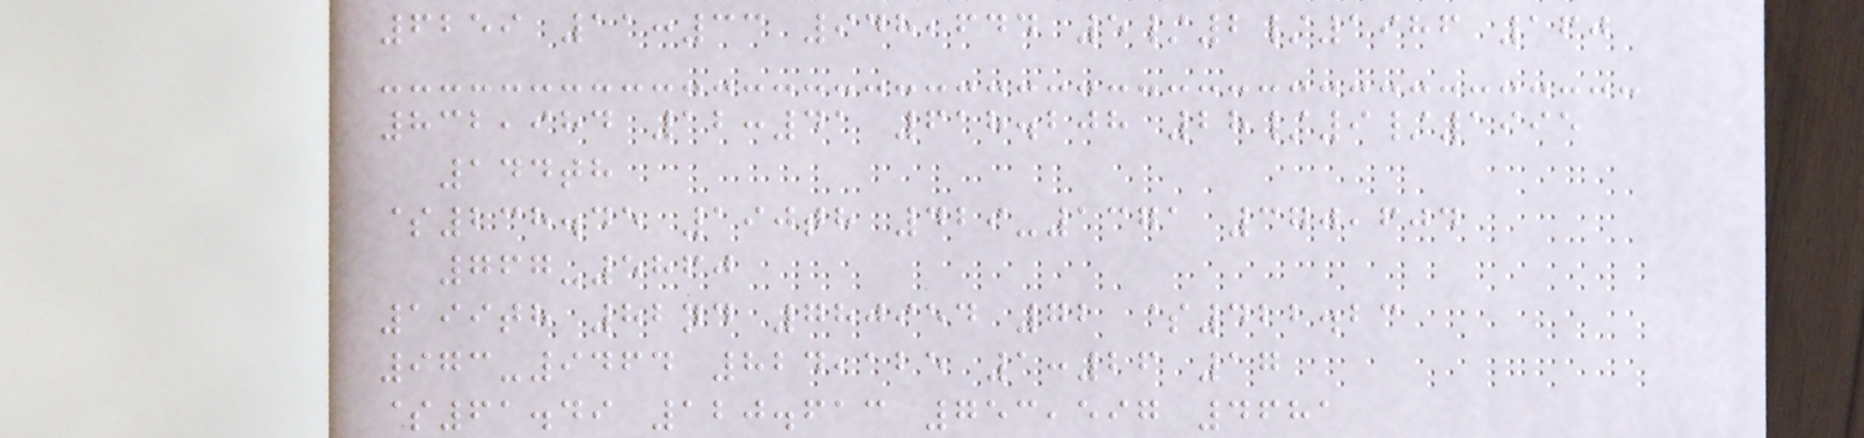6259 11:33 948,644 5/2/1986 160
832,984 12:41 618.208 28/9/1995
144th
$238.45 190th 429-1371 370,604
767-5860
199th 82nd 780954 72 $422.23
973-9464 824,125 1:26 17
$61.49 120.613 753,597 4681
